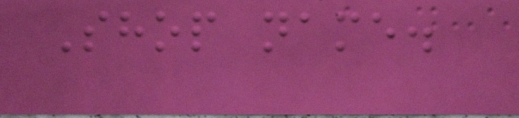Shop name.
